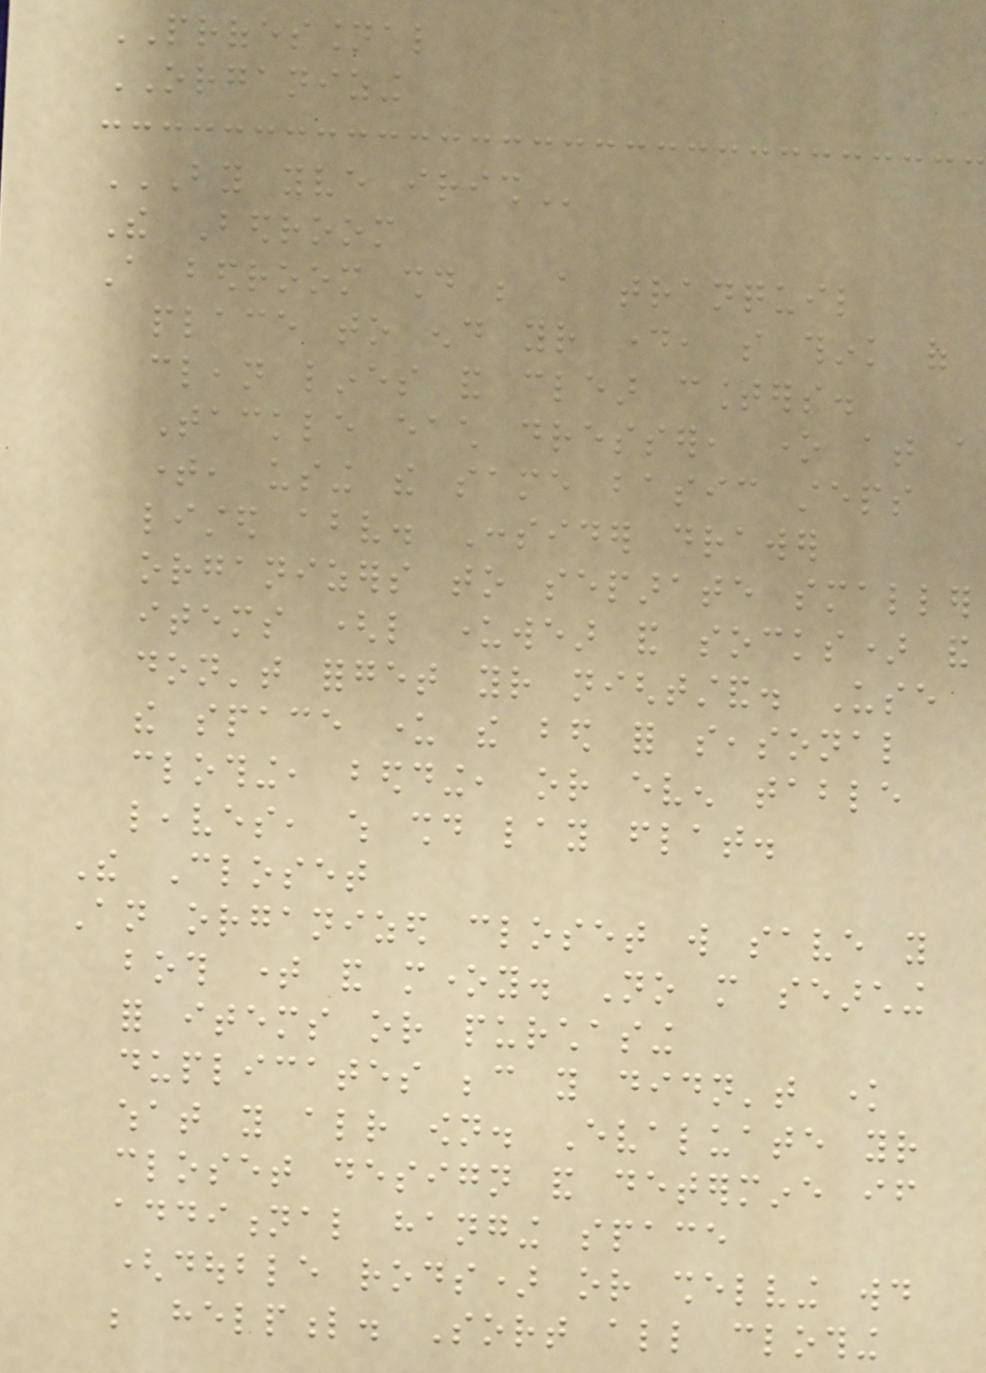PROFESSIONAL
ORGANIZING
BY YVE IRISH
The Bedroom
A bedroom should be a tranquil
place to end your day, so think of
clean lines and clear counters.
Tackle each dresser, one at a
time, using the same basic steps
listed above. Consider drawer
organizers to separate smaller
items (like underwear and socks) and
don't forget your nightstand. Use
the space under the bed for seasonal
clothing, bedding, or even table
leaves, which should lay flat.
The Closet
An organized closet will save you
both time and money. No more searching
for items or purchasing
duplicates because you didn't know
what you already own. Evaluate your
closet design and determine if
additional hanging space
(double rods) or shelving would
be helpful. Sort all clothing
